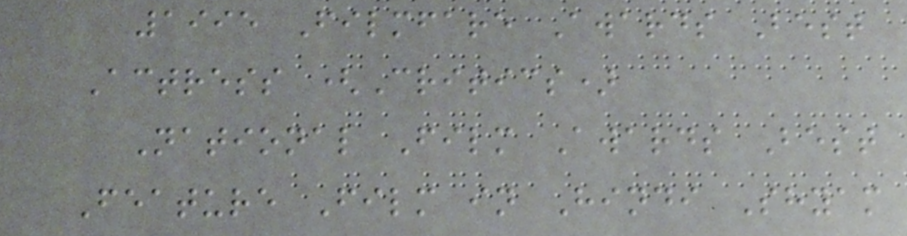1995 Filmfare Awards Best
Actress (Critics)
National Film Awards Best
Feature Film in Hindi Shyam
